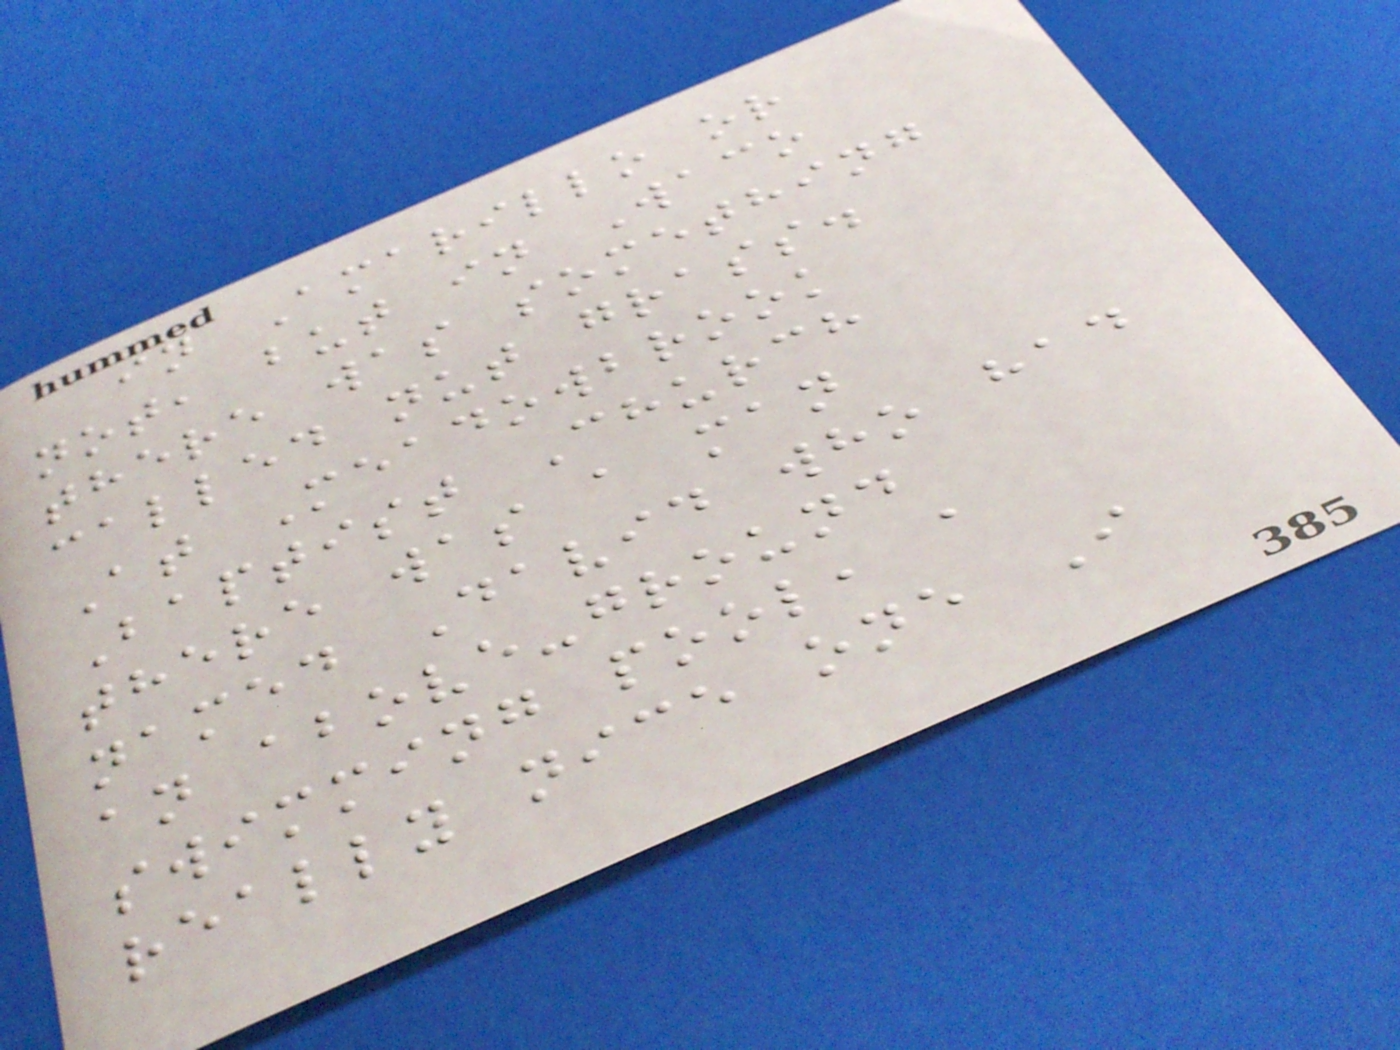in Amarillo or
not, but in Waco
there was something
called nut grass.
At Meadowbrook
Baptist Church
there was a man
named David who had
an above-ground
swimming pool, a
really nice one I
